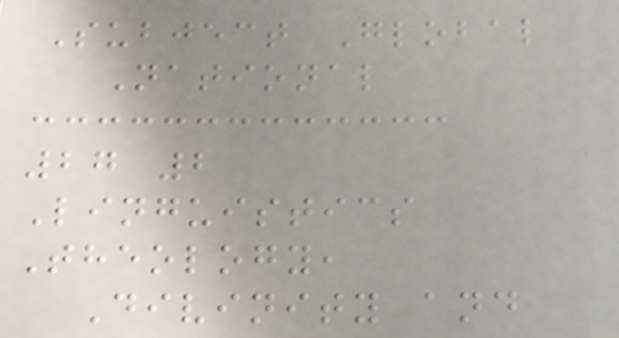Subject Global
National
27 2
Linguistics
Theology,
Divinity and
